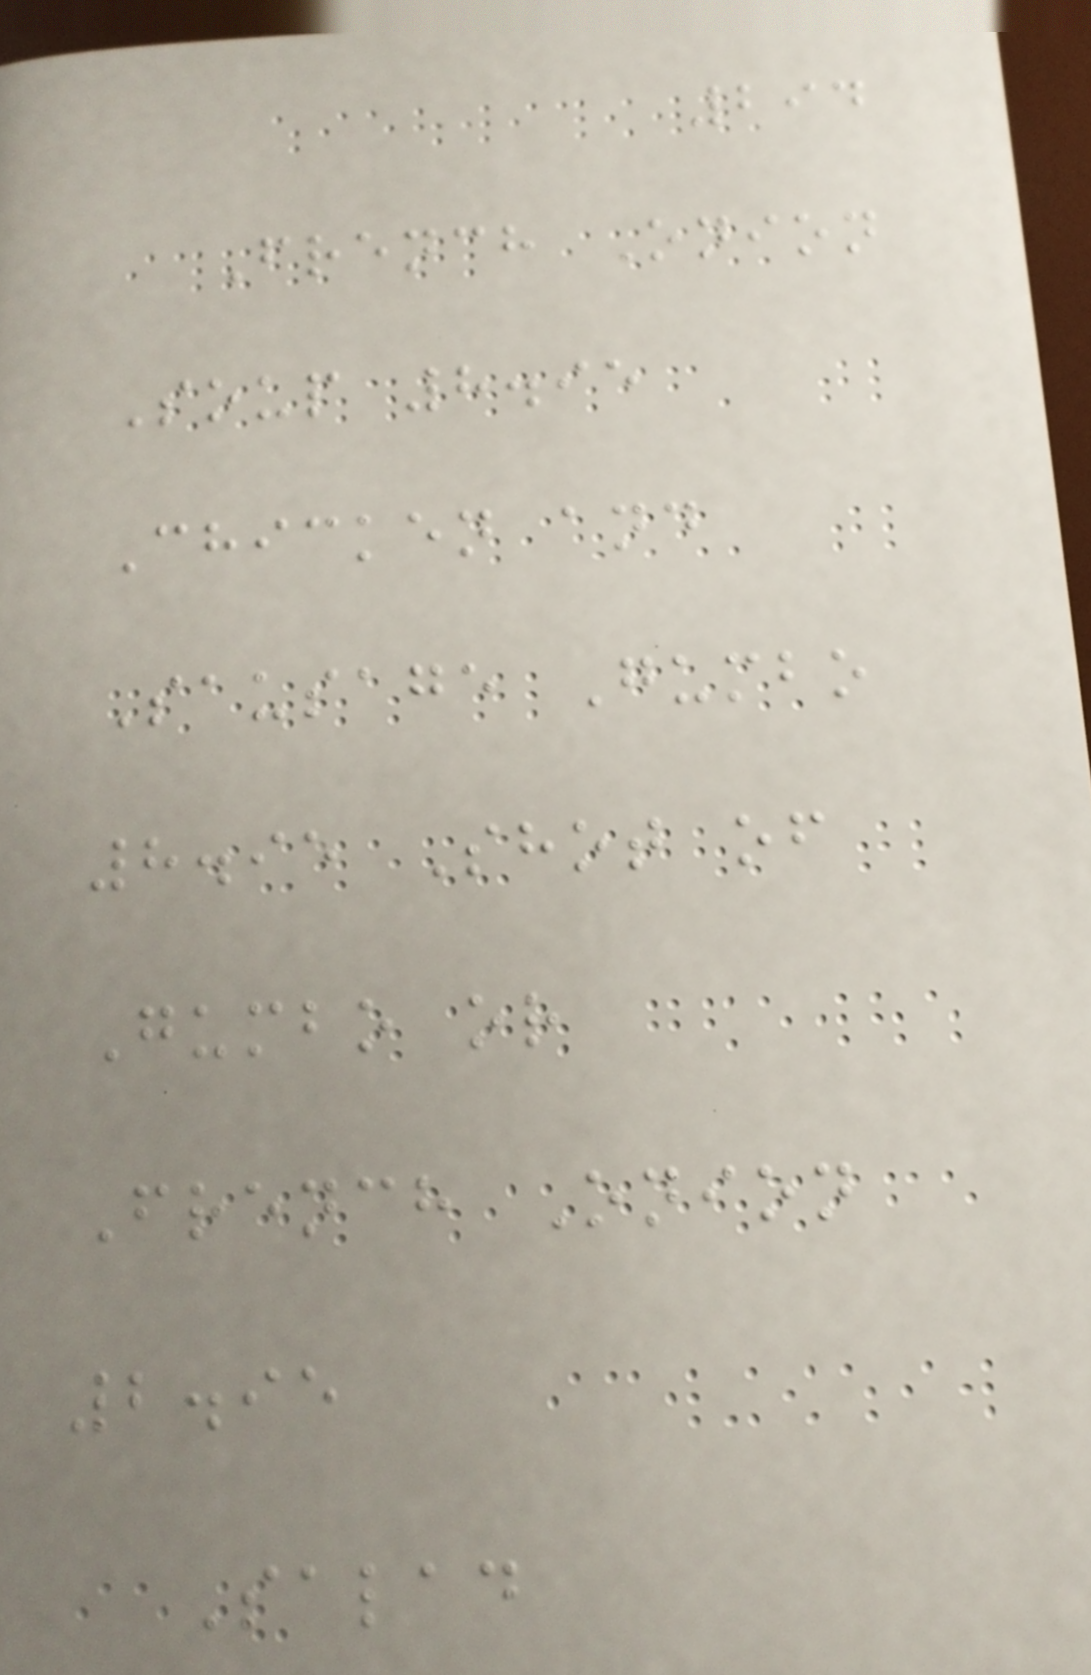294
French Onion
Soup 8.95
Chicken and
Sausage Gumbo
8.95 Shot of
Gumbo or
French Onion
2.95
Salad
